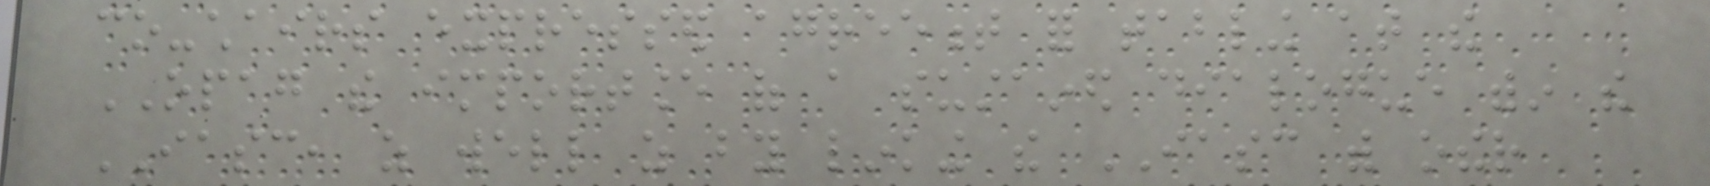co-chairs expressed agreement for tabling at the
OPAG the importance of a sustained dialogue within the
IASC, as well as by linking the IASC with other
